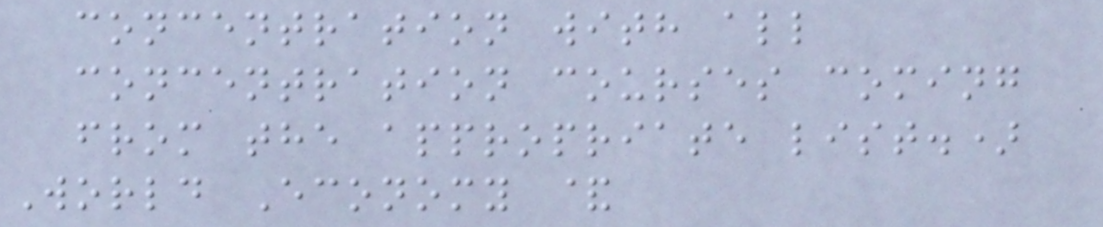concentration with all
concentration courses coming
from the appropriate list.)
World Economy &
